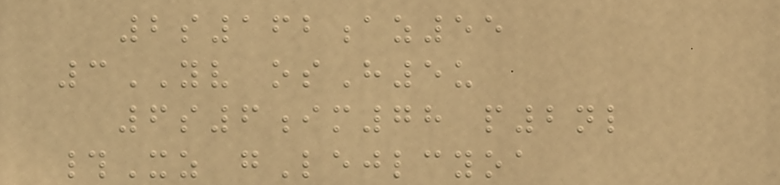2s162az55
3YV osH5u
6s6im78 p2nl
#Xz gLejlcyoa
